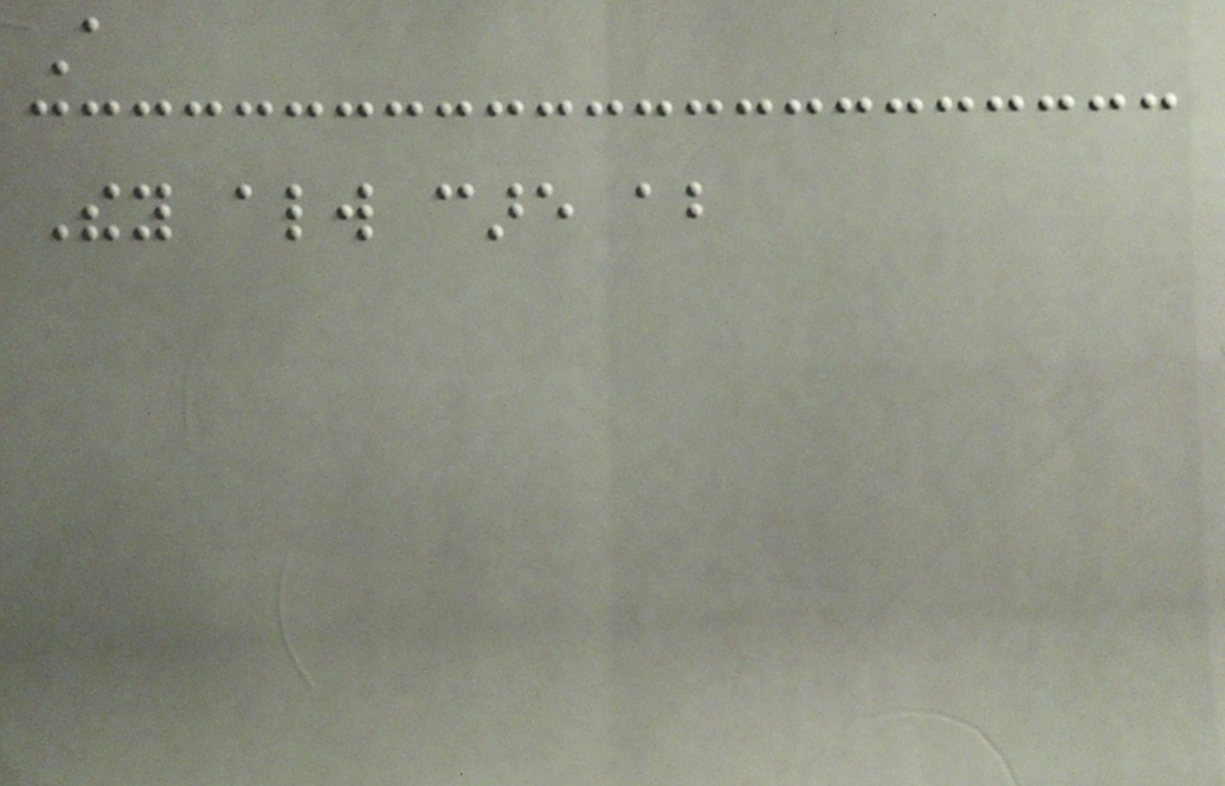A
They always care about
